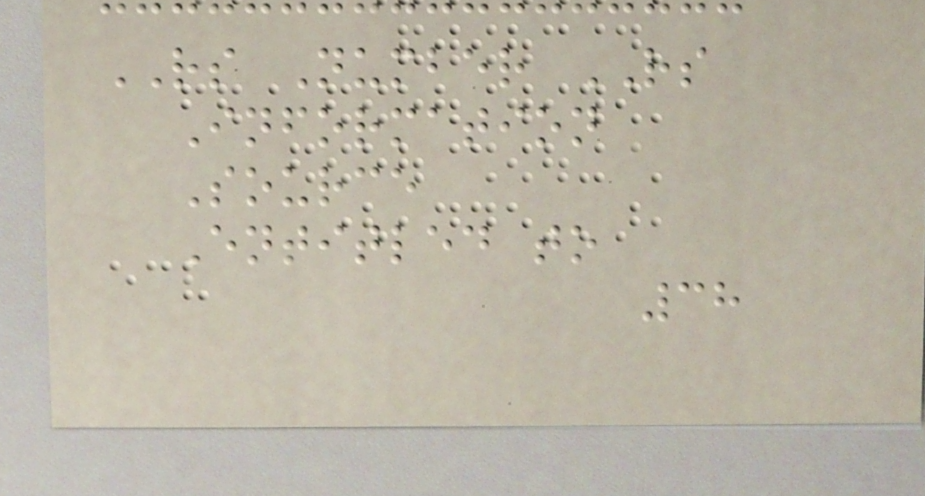RS Number RS
Information
Source
Entitled to
38
